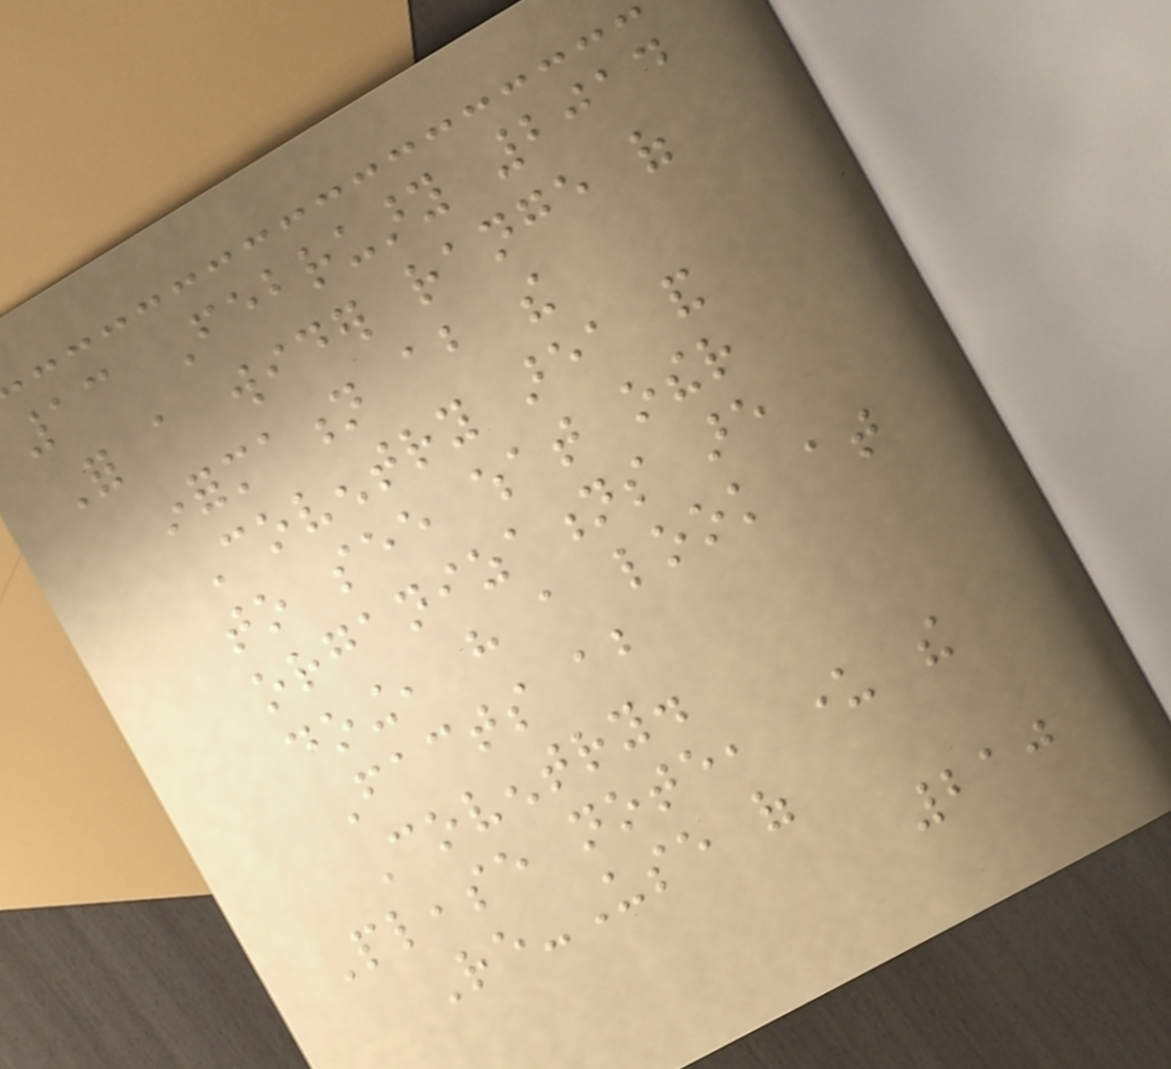13 February 2014
For a wider range of
information about the
Coventry area and
to see what other
organizations are
doing, have a look at
Facts about
Coventry.
Please note, under the
Re-Use of
210
